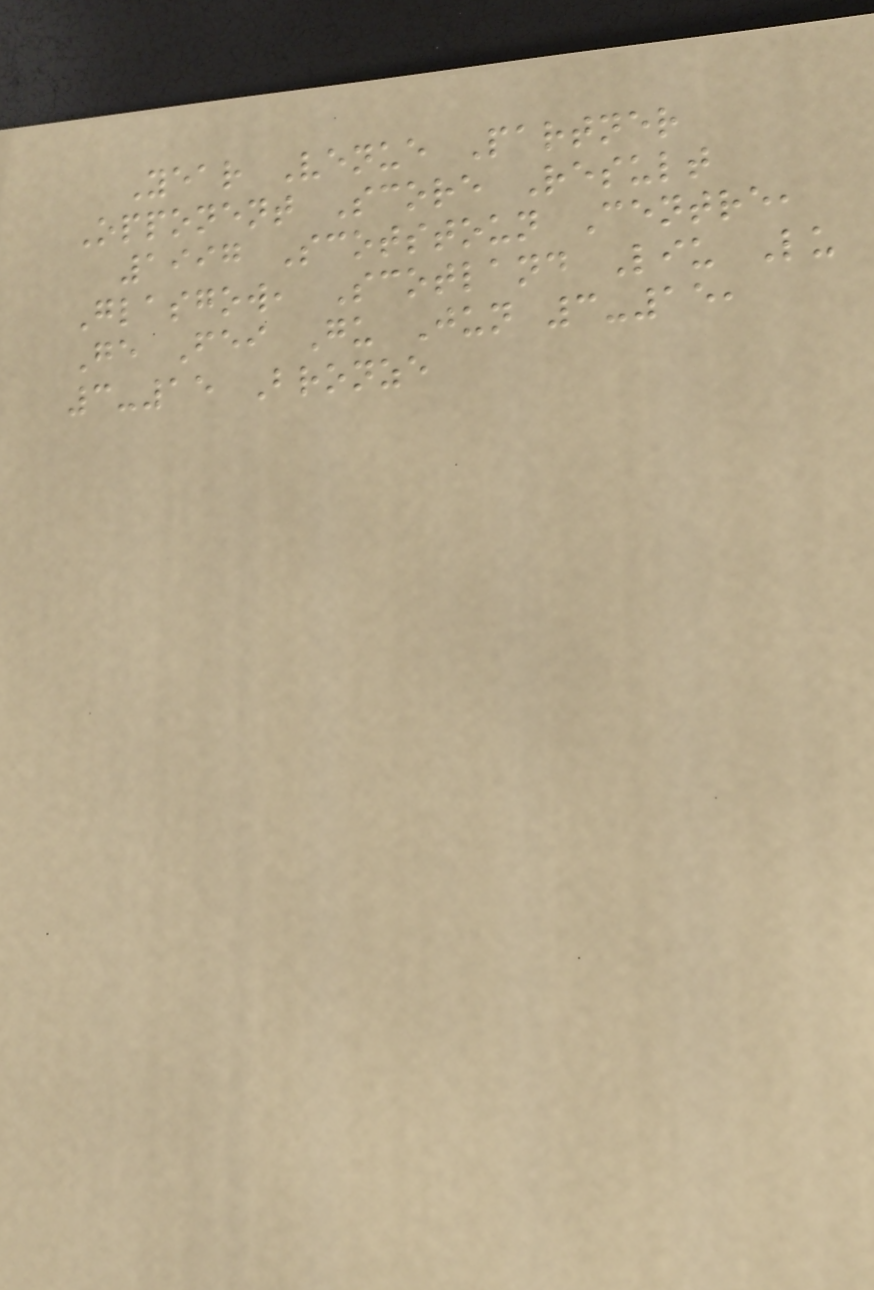Year Venue Partner
Opponent Score Result
1997 Scotstoun Centre,
Glasgow, Scotland Liu Lu
Ge Fei Gu Jun 3-15,
3-15 Bronze
